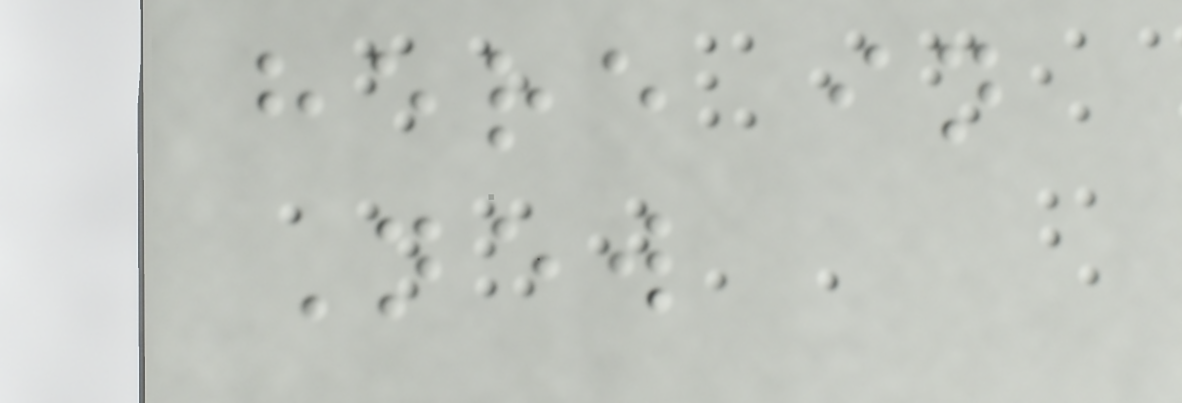here in
New
